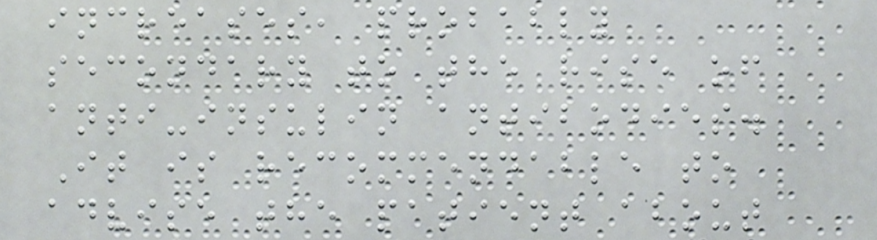increases, probably
secondary to the rise of
anti-insulin antibodies.
It is recommendable to
advise the patient about
